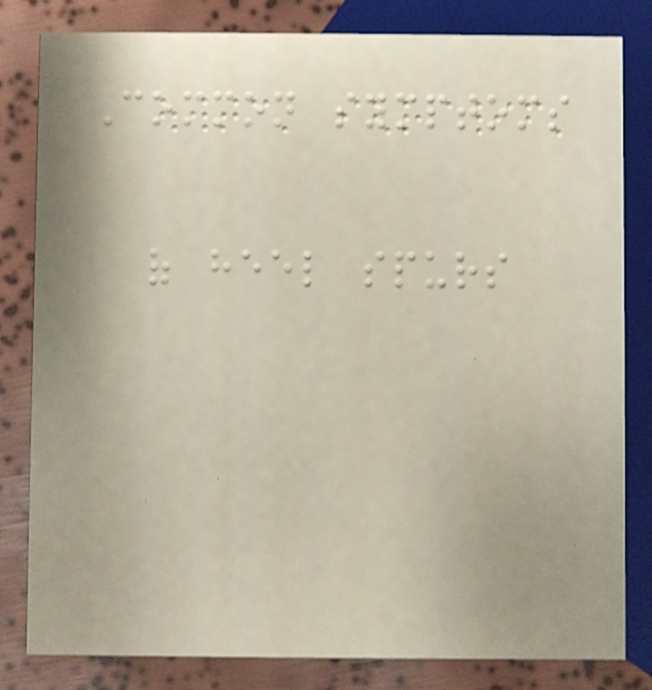Common symptoms
of heel spurs
